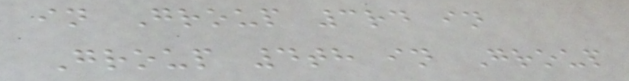in Group 3rd in
Group 4th in Group
